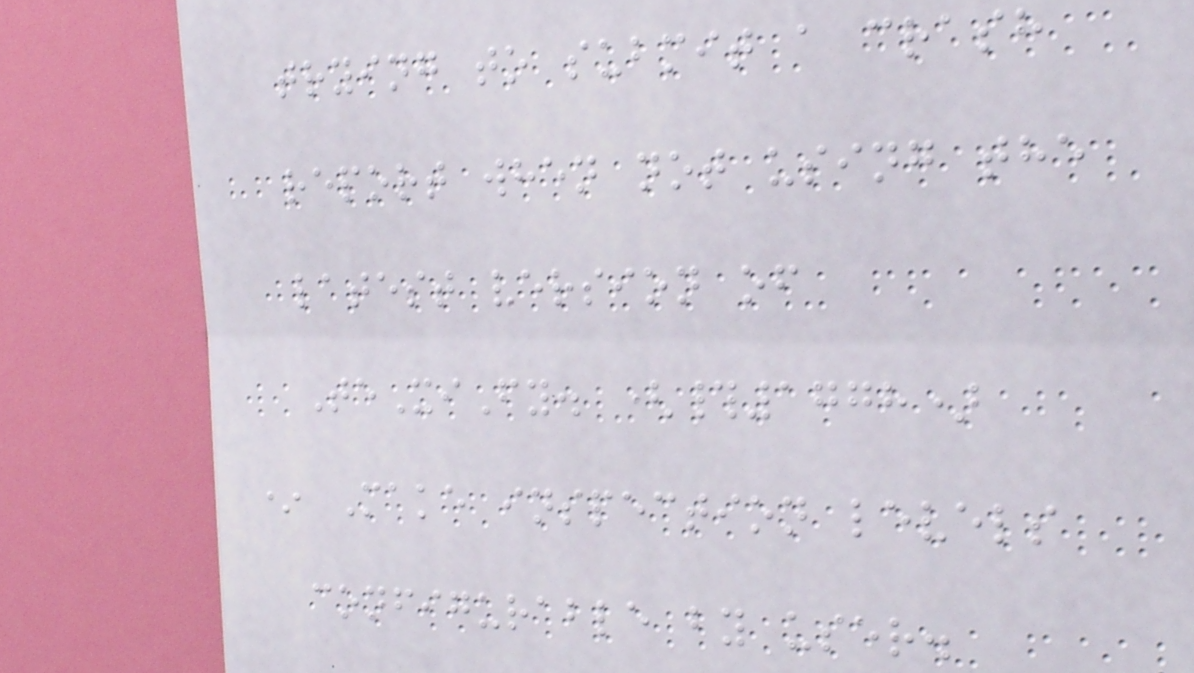trying to submit a crash
report when not using the
latest version of
TeXiFy. (#1778)
* Make inspection levels
configurable by user.
